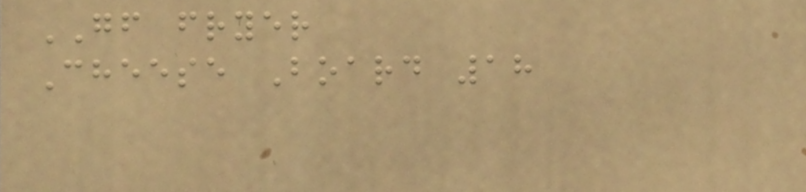GF fryer
Cheese Board 18
